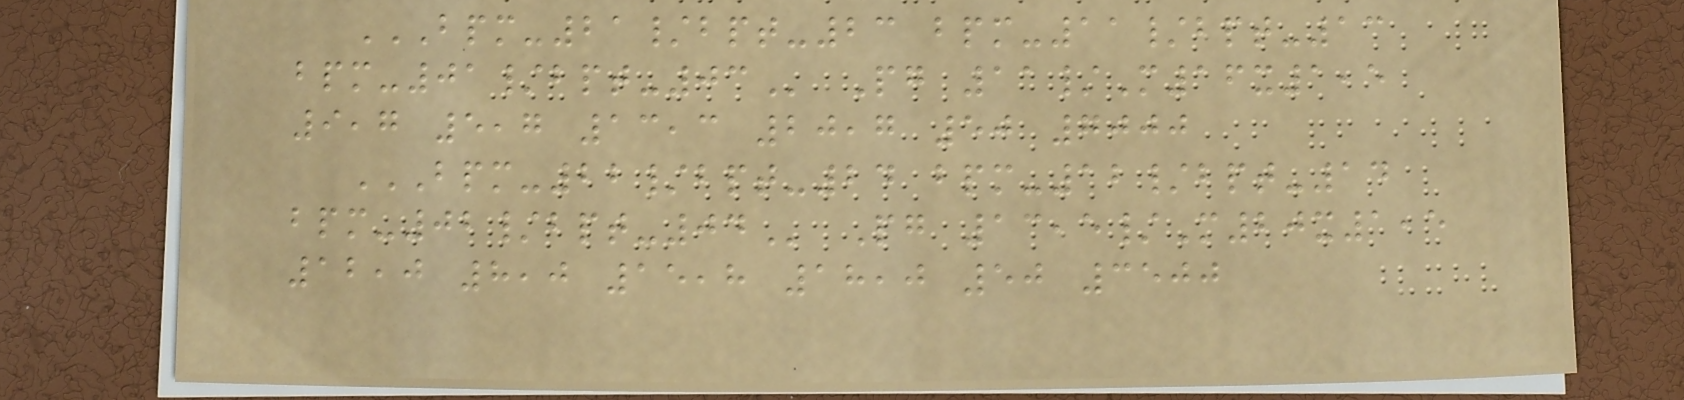BPM-21/BPT-23 BPM-11/BPT-13
BPM-01/BPT-03 Pg 11/M16x1,5
9,7 5,7 13,3 20,7 50 7000
BPM-22/BPT-24 BPM-12/BPT-14
BPM-02/BPT-04 Pg 13,5/M20x1,5
12,0 8,0 15,8 18,0 50 3500
